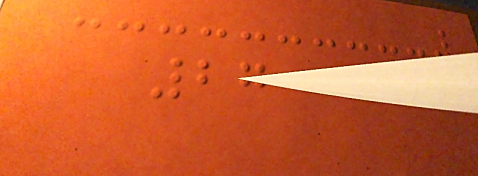27
